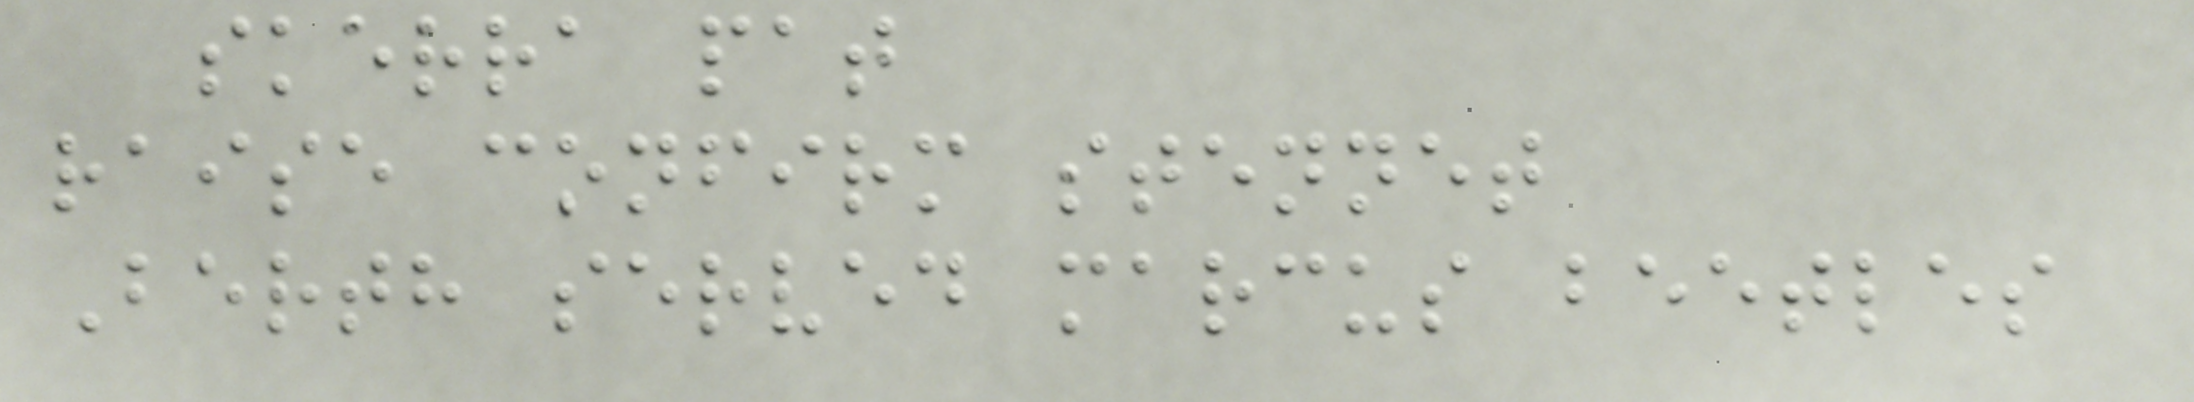skerra pat
raise confirm stennet
Berth served marcus beetles
